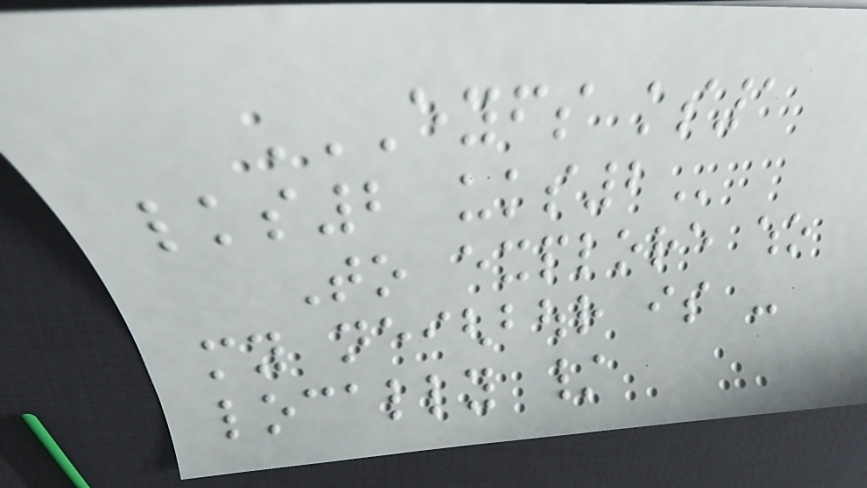EYFS KS1
LKS2 UKS2
To explore who
my neighbour is -
locally /
